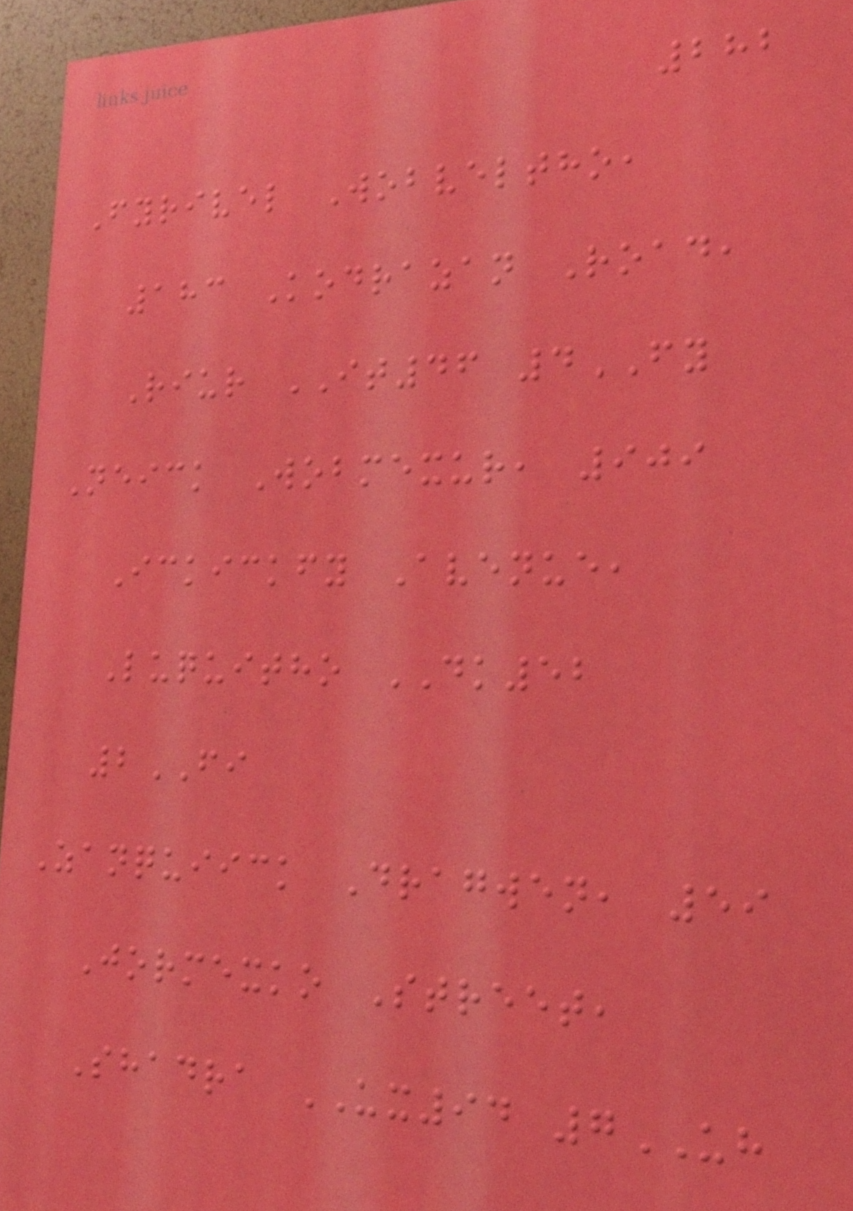282
Fyrivel Wobveltho,
183 Kodrazan Road,
Riur IT46 4FY
Neick Wobmexur, 909
Ickickfy Avenue,
Luquitho DK52
2FI
Zanquiick Dragwen, 59
Jormexko Street,
Shadra UX94 7UH
